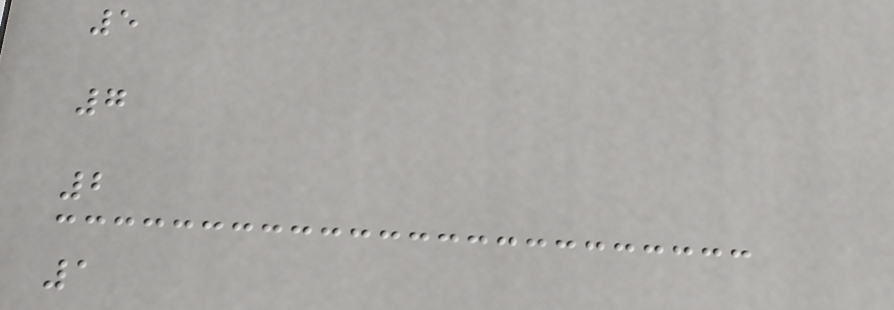5
7
2
1
